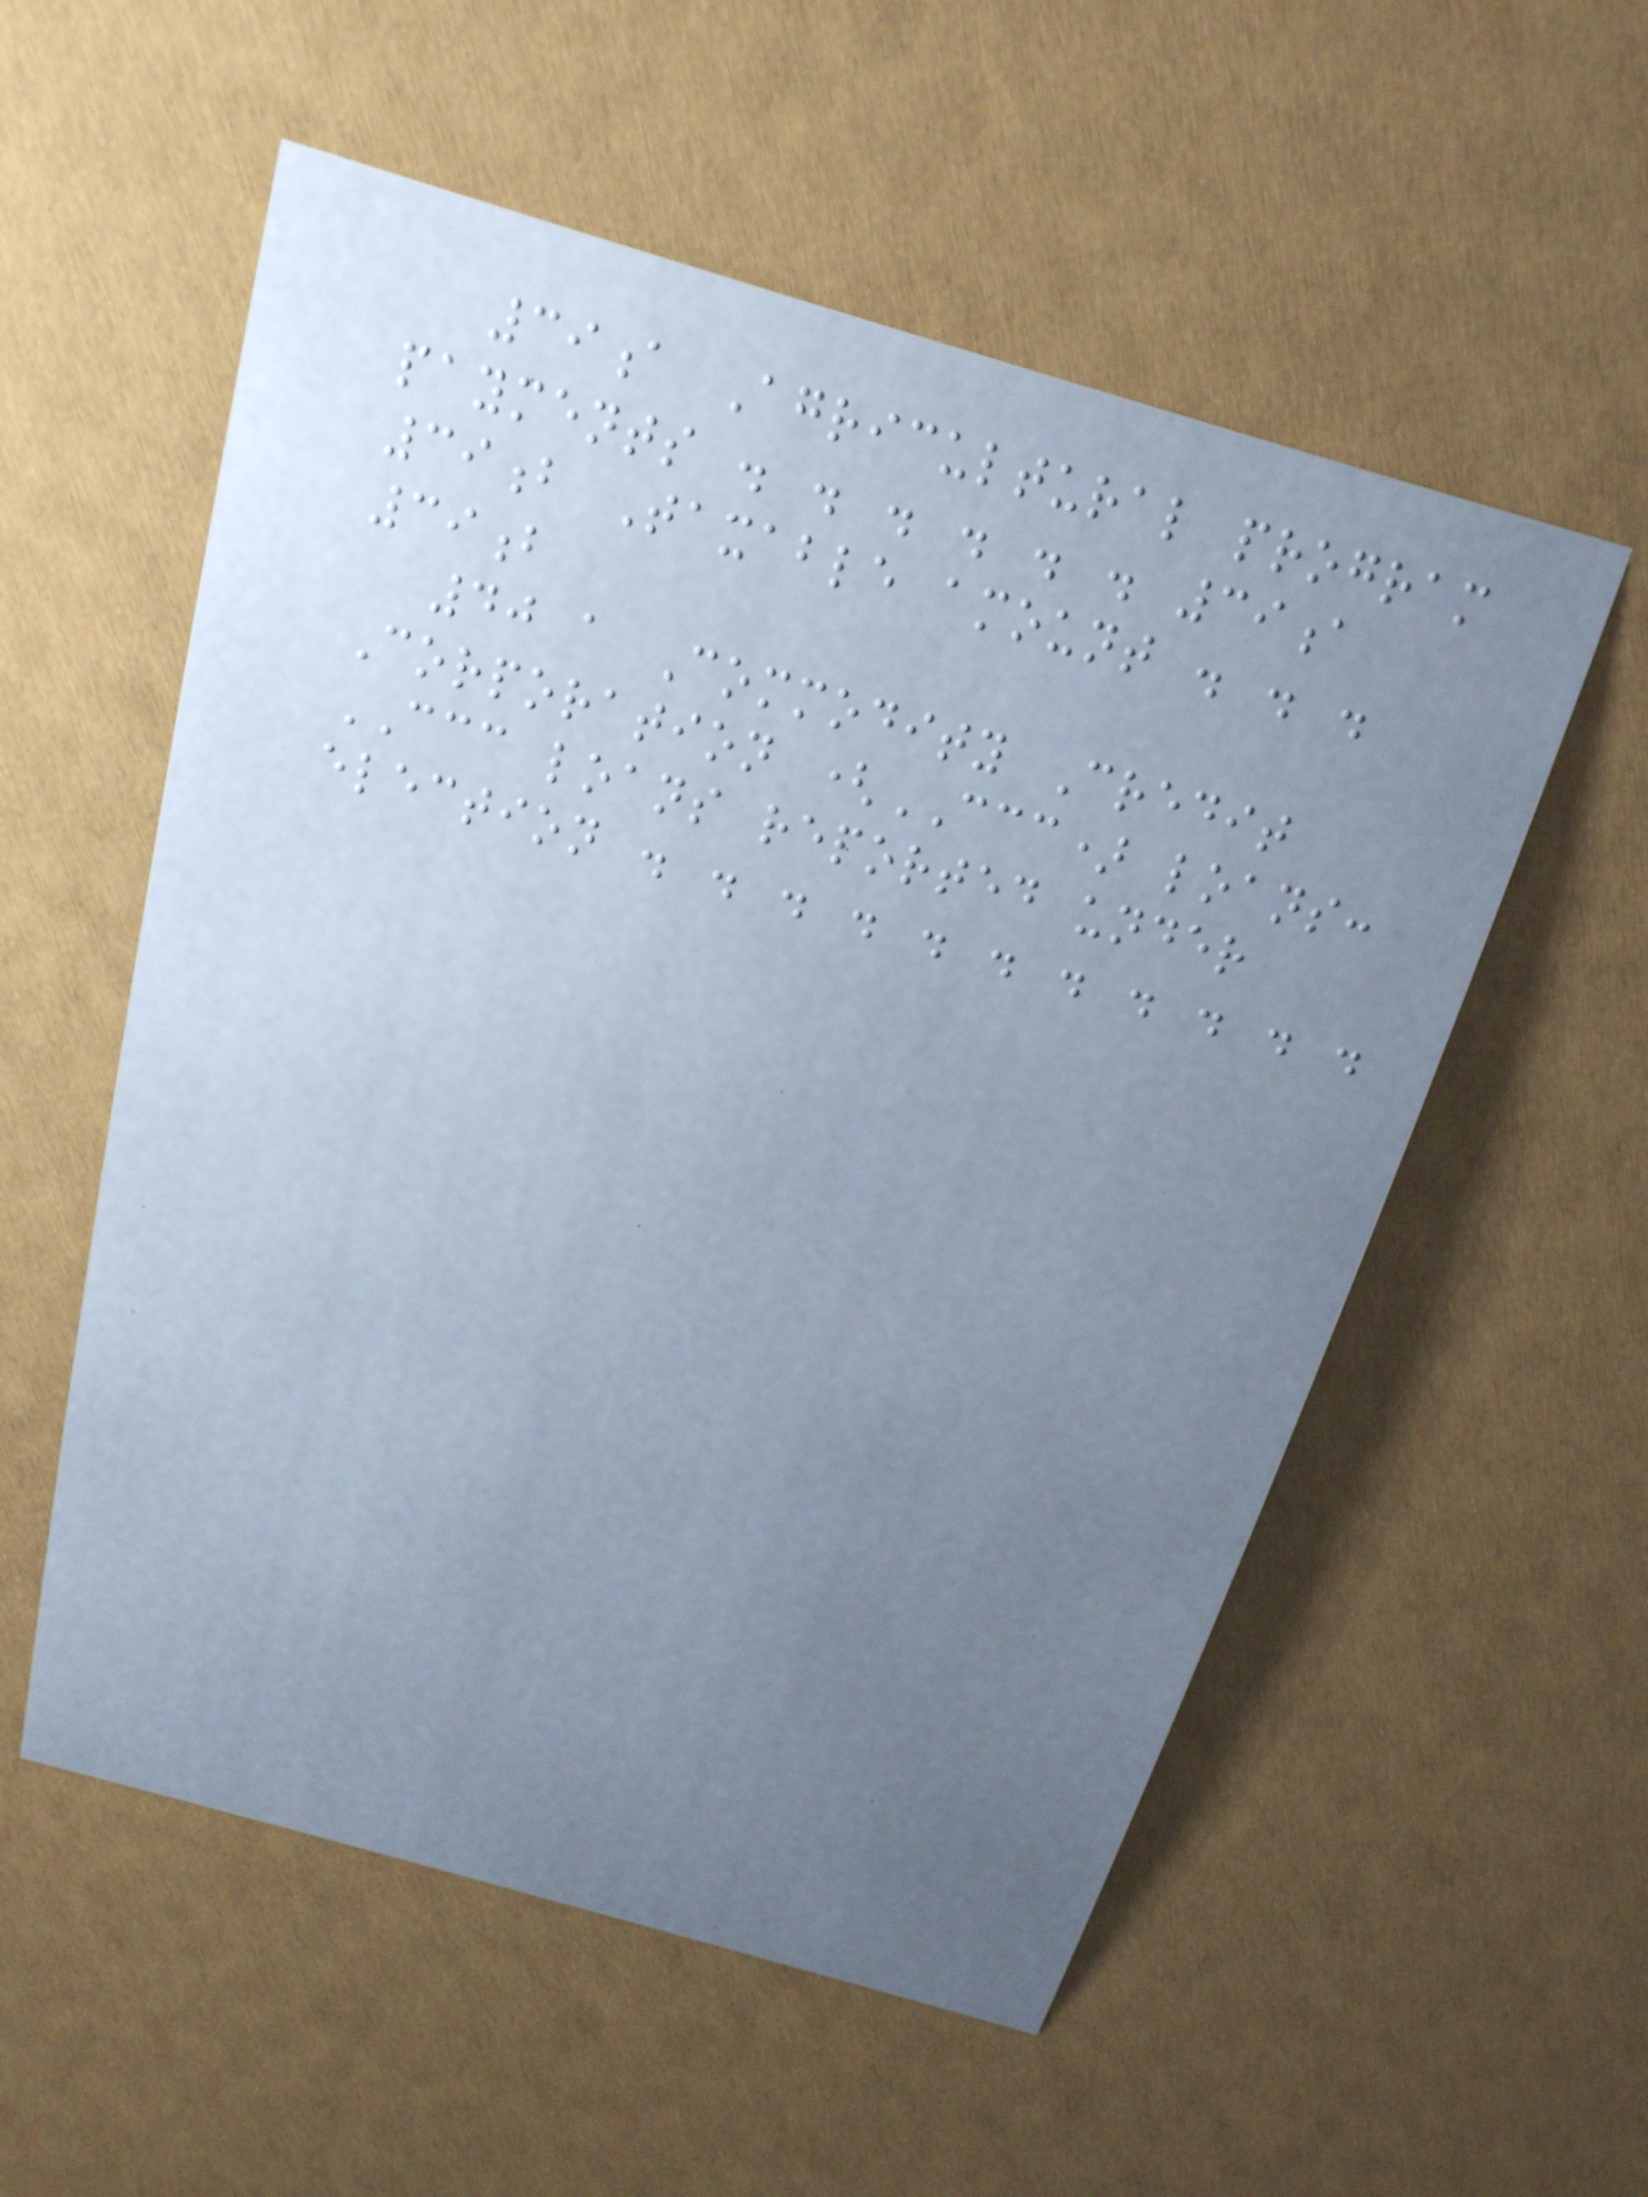39a Agricultural program
payments . . . . . . 39a
39b Taxable amount . . .
39b
40 a Commodity Credit
Corporation (CCC) loans:
CCC loans reported under
election . . . . . . . . . . .
